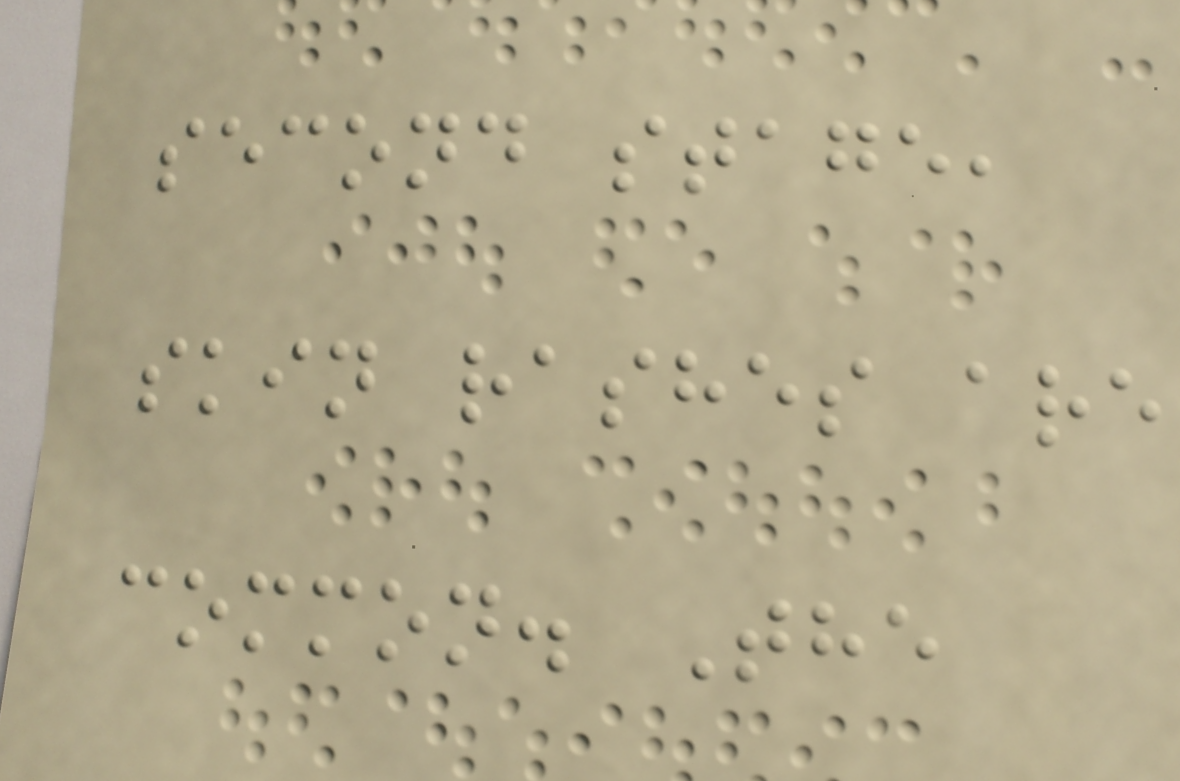second stage,
skin rashes are
common. The
